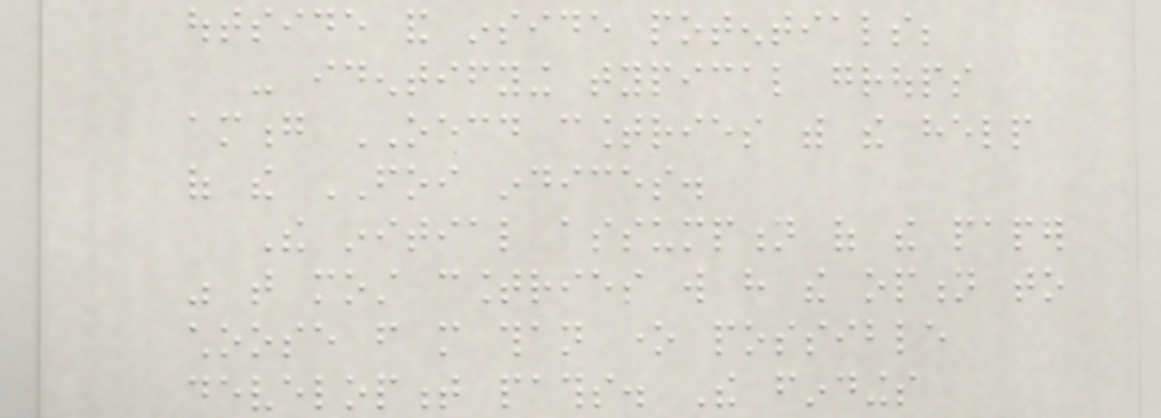outside and inside potentials;
- identifying typical groups
among OECD countries with the help
of the FOI indices.
The initial assumption of the paper
was that most countries will have the option to
choose from more than one possible
development paths. The findings
